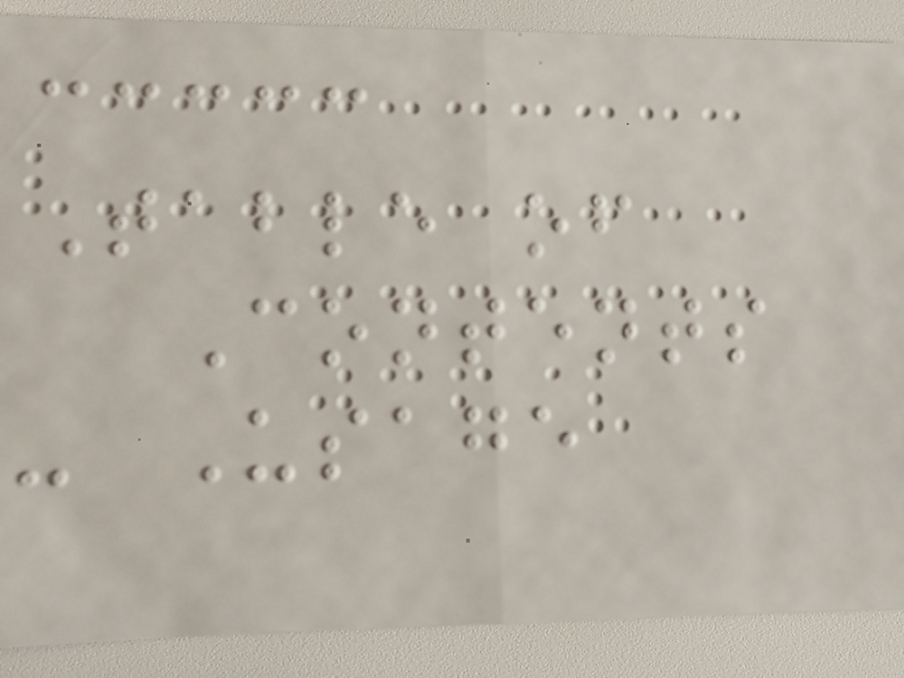Table of
Contents
- Usage
